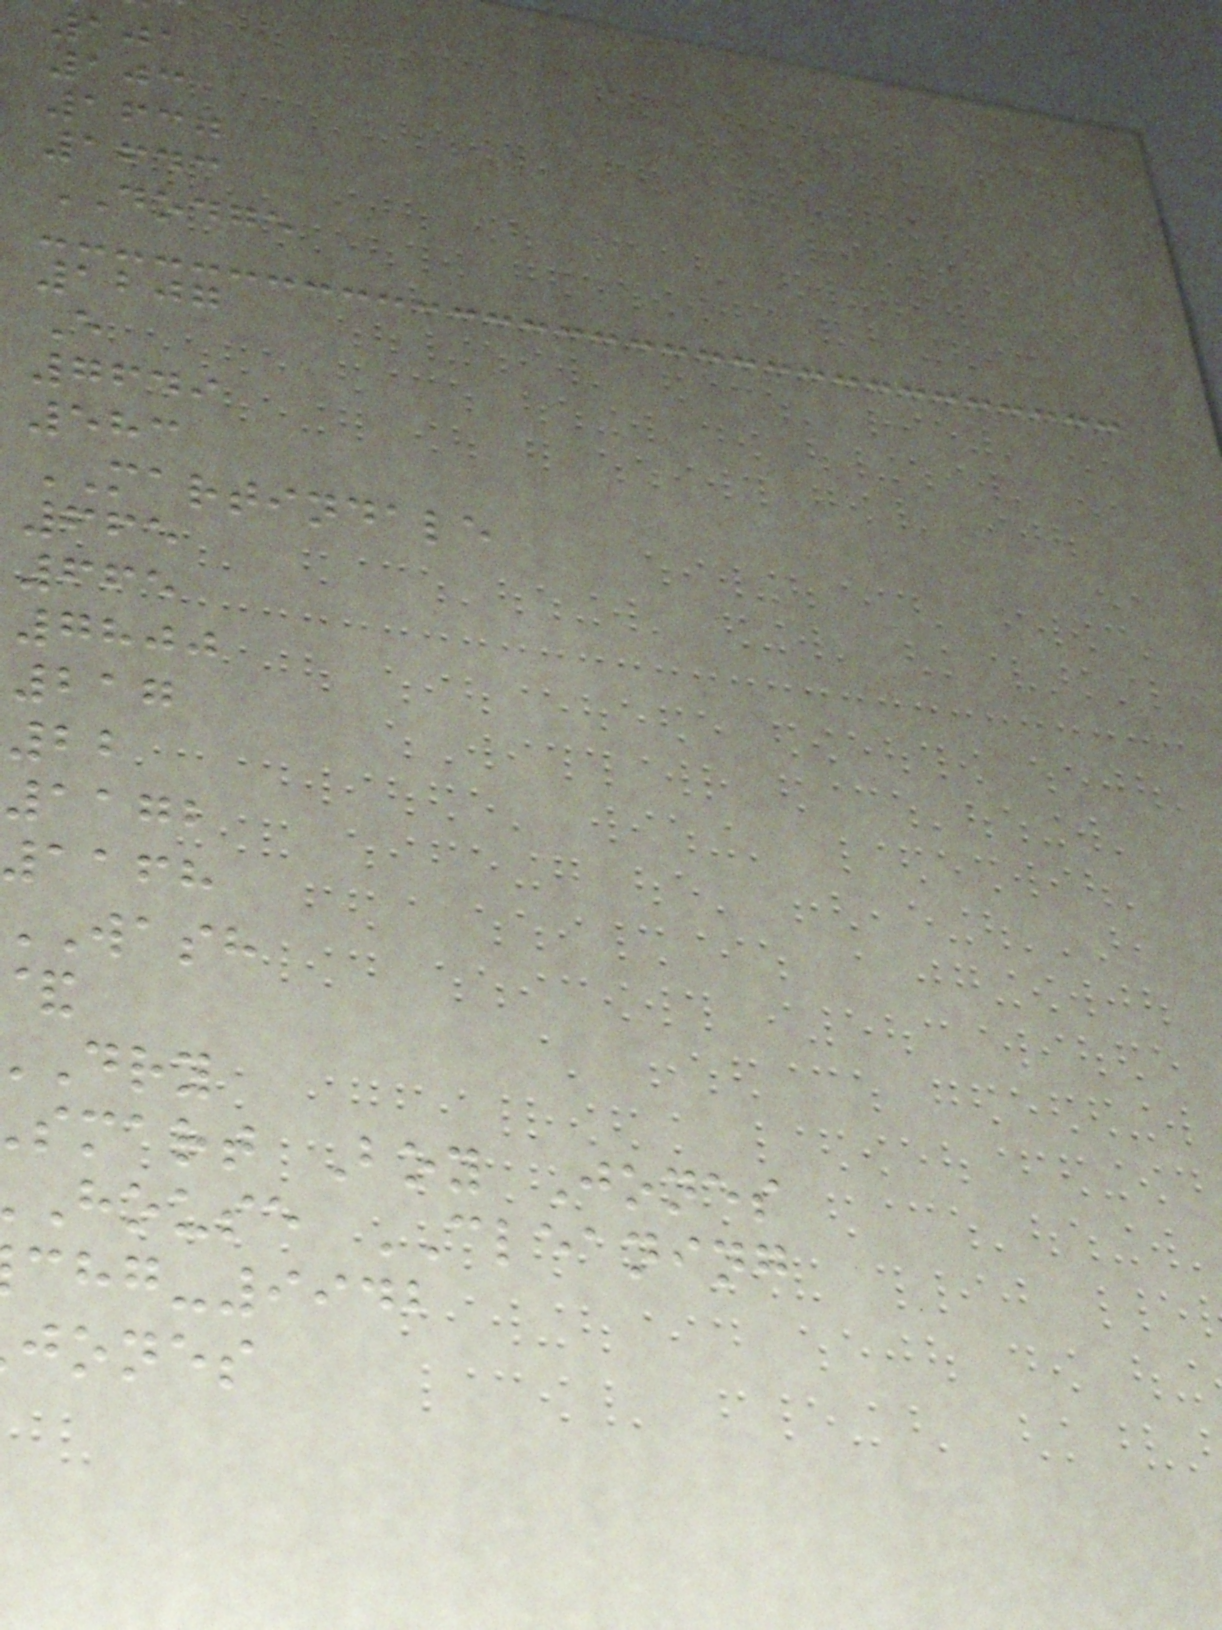101
103
1637
1643
DODGE
1207
E
7649
583
MARTINDALE
665
665
7800
217
22
1172
1168
wash
smart Boy Jones
house CLEANING
-9942
jones
